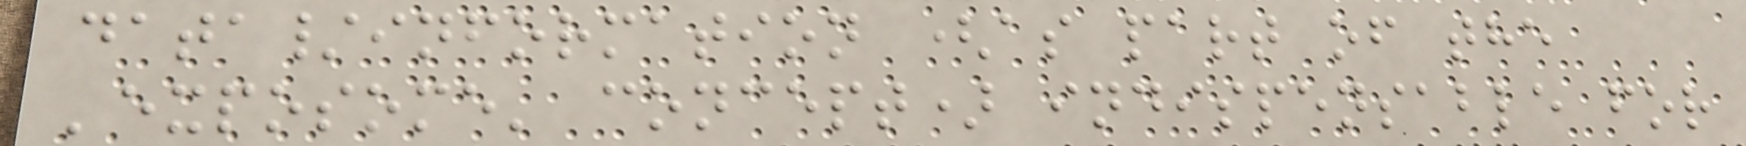data/information (as part of the
'exposome' concept) indispensable for
